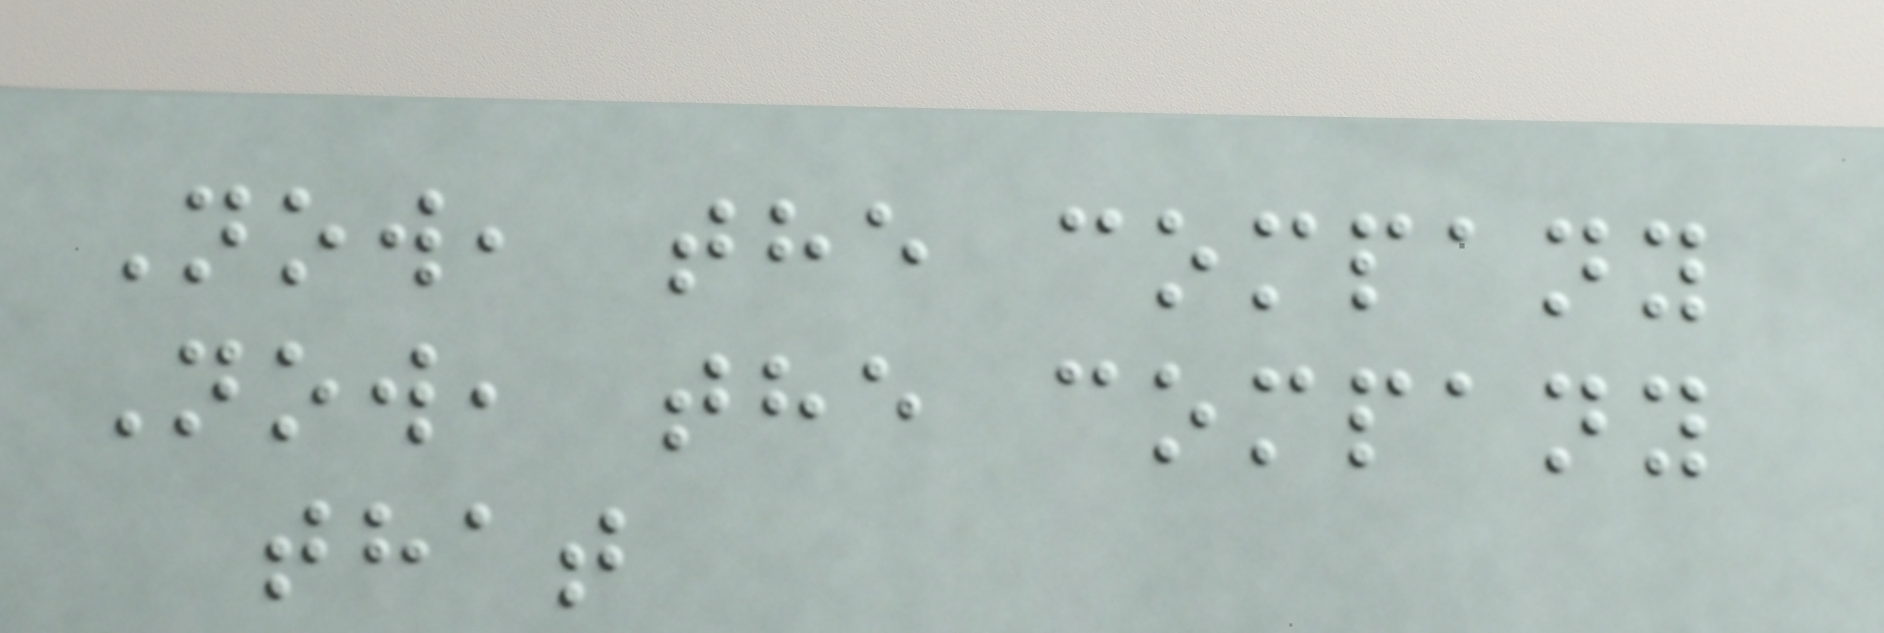Now, the company
Now, the company
that
